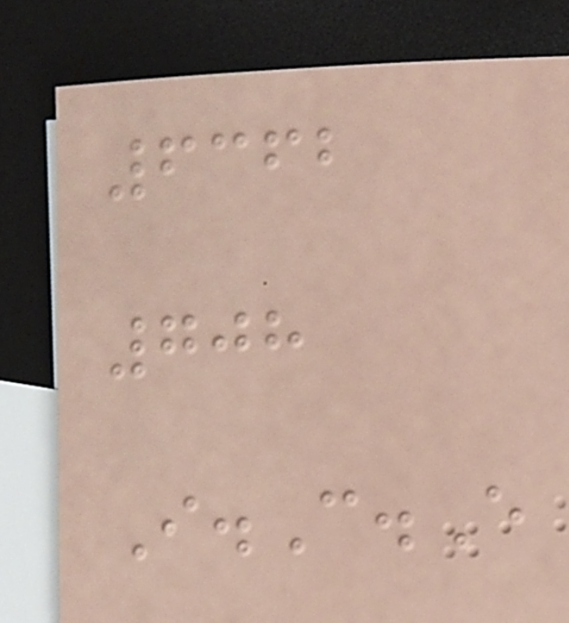6362
708
I.C.E
